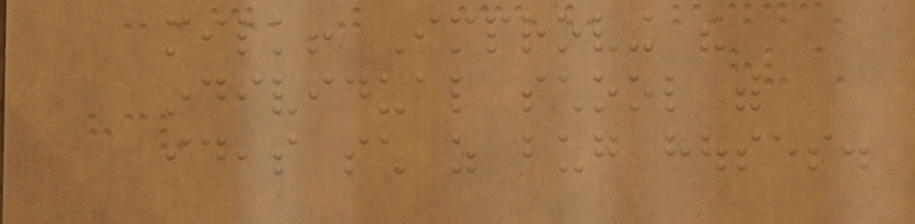milk! Improving the
individual school with
ideas such as bug houses.
